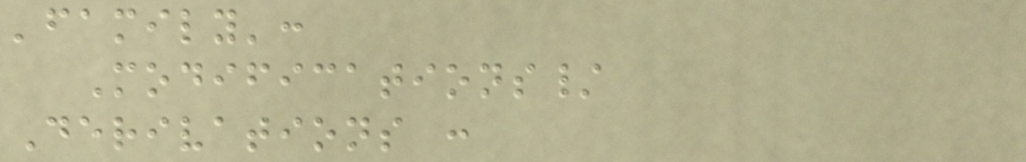'family':
Modifications/
Derivations :
